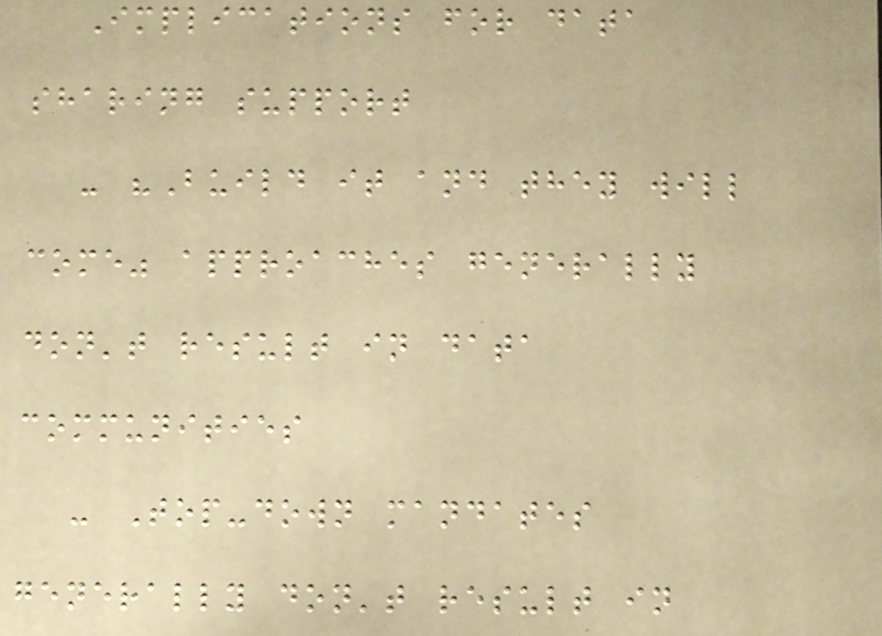Implications for data
sharing support
- "Build it and they will
come" approaches generally
don't result in data
communities
- Top-down mandates
generally don't result in
